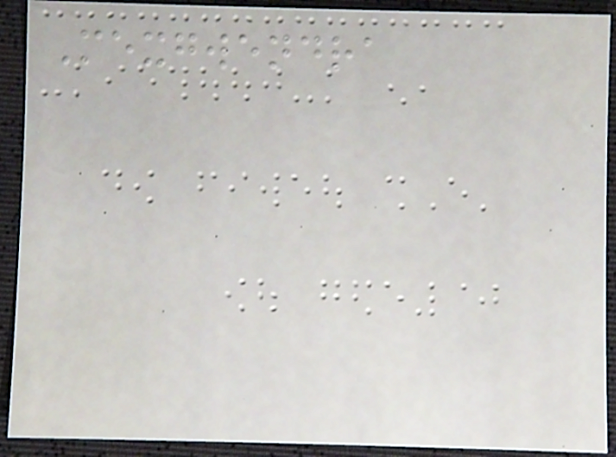Mexgwendra
